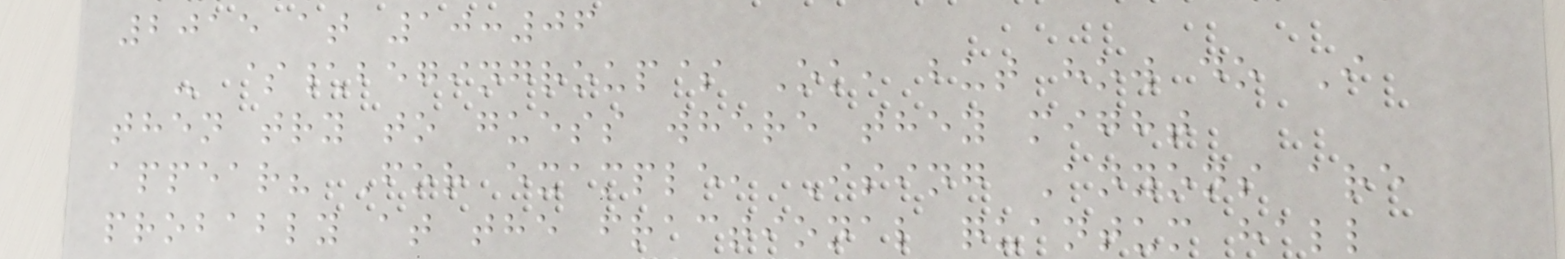2015 at 10:06
- $\begingroup$ Ok, but how do I
then try to guess where they might
appear? For example, Ising Anyons are
probably at the fractional quantum hall
